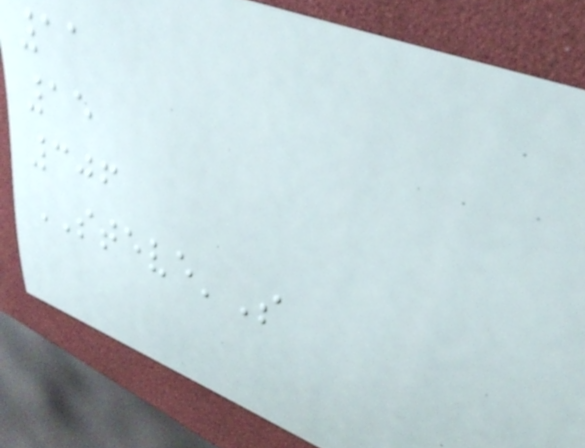11
15
306
STEVE'S
